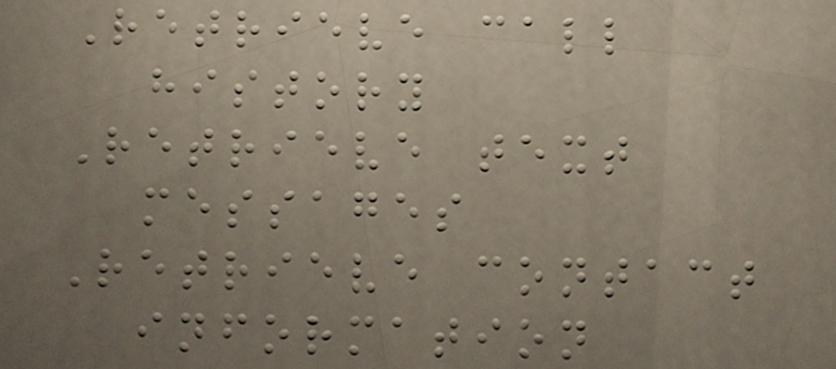Retrieve call
history
Retrieve text
messages
Retrieve contact
information
